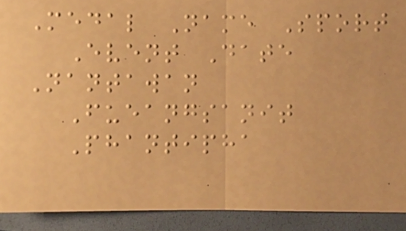Medal Name Sport
Event Date
Nantawan
Fueangsanit
Phantipha
